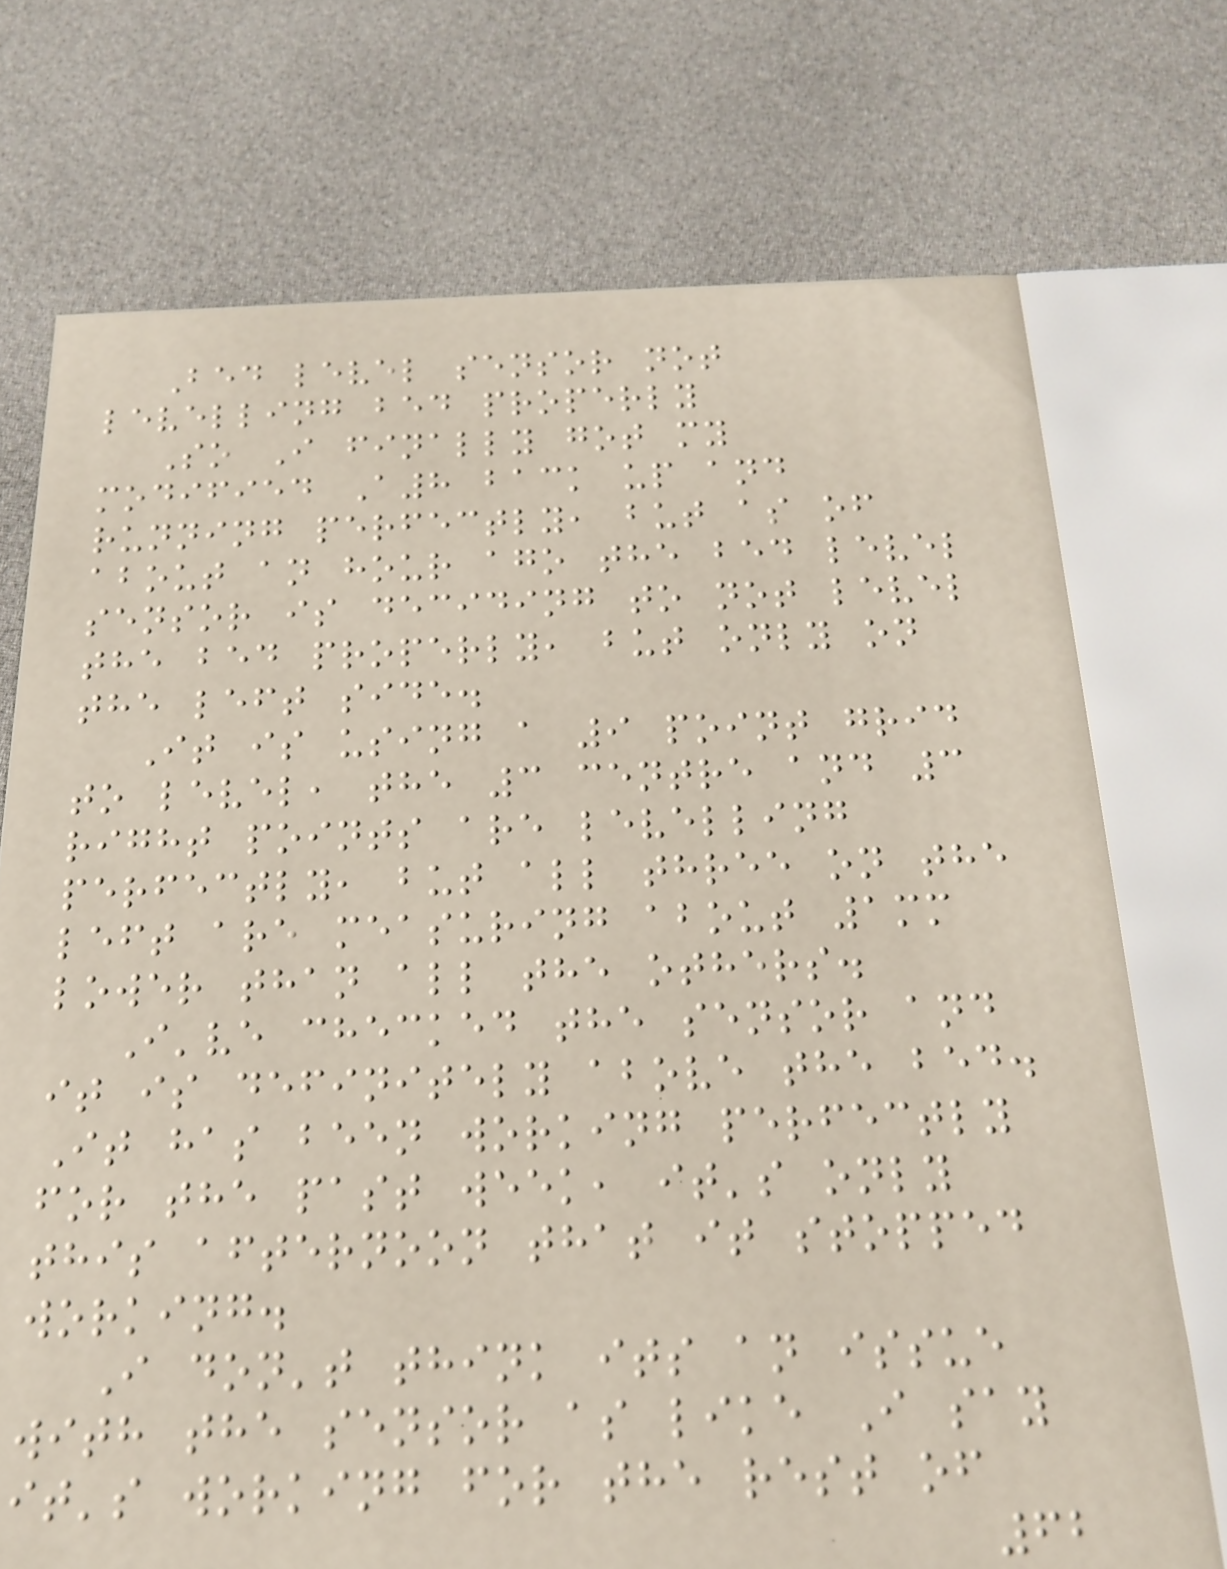Bed level sensor not
levelling bed properly
So I finally got my
modified A8 back up and
running perfectly, but as of
about an hour ago the bed level
sensor is deciding to not level
the bed properly, but only on
the left side.
It is using a 9 point grid
to level, the 3 centre and 3
right points are levelling
perfectly, but all three on the
left are measuring about 1mm
lower than all the others.
I've checked the sensor and
it is definitely above the bed.
It has been working perfectly
for the past week, it's only
this afternoon that it stopped
working.
I don't think its an issue
with the sensor as like I say
it's working for the rest of
62
